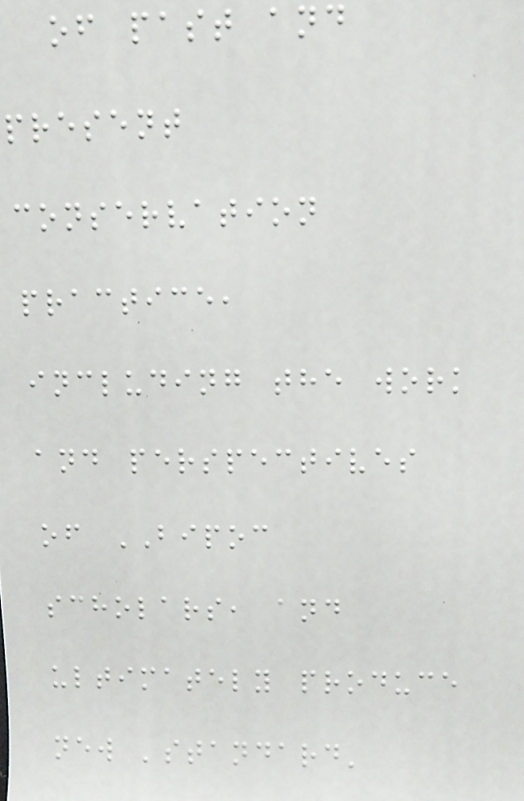of past and
present
conservation
practice,
including the work
and perspectives
of BIPOC
scholars, and
ultimately produce
new 'standard'
